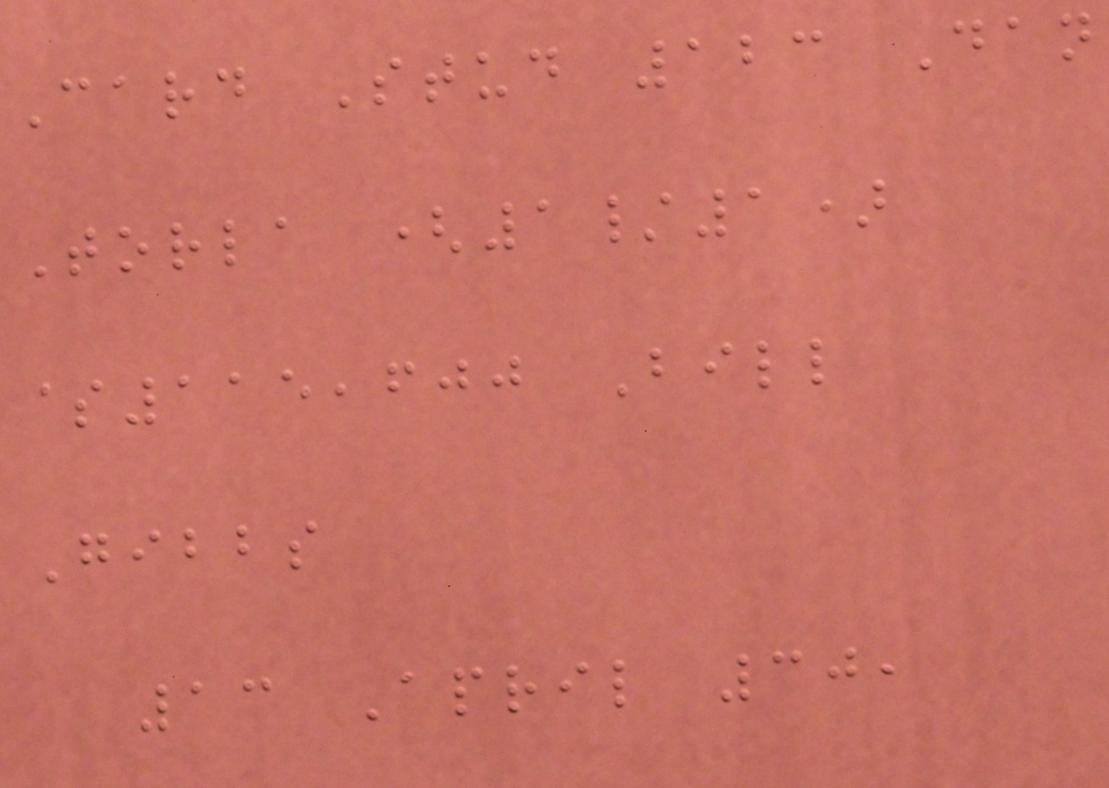Card Stud 123 Dan
Torla (1/1)
$115,600 Bill
Gibbs
13 April 30,
